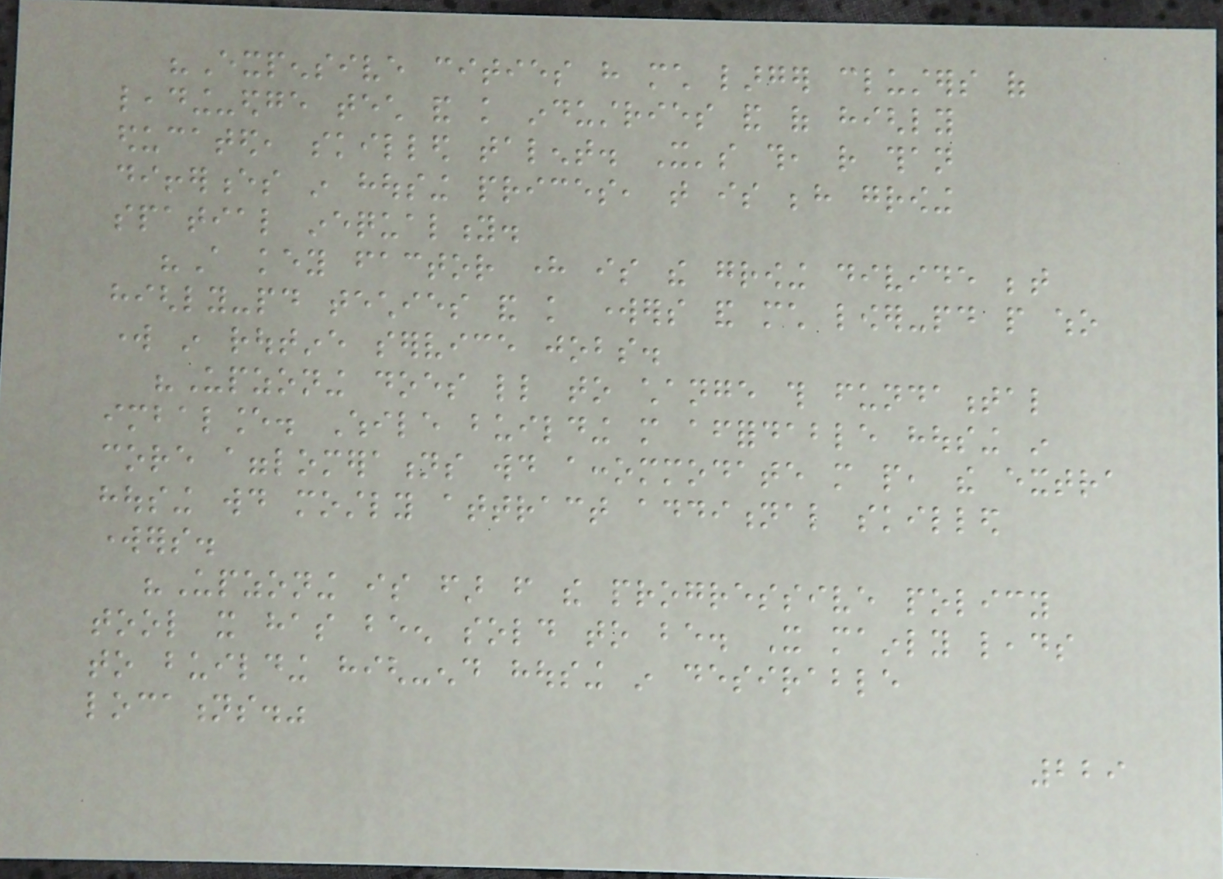"Expensive cities have much larger clusters of
leading-edge tech and knowledge industries and of highly
educated, skilled talent. It's this, rather than
differences in housing prices, that is behind growing
spatial inequality.
"A key factor here is the growing divide between
highly-paid techies and knowledge workers and much lower-paid people who
work in routine service jobs.
"Upzoning does little to change this fundamental
imbalance. While building more affordable housing in
core agglomerations would accommodate more people, the extra
housing would mostly attract additional skilled
workers.
"Upzoning is far from the progressive policy
tool it has been sold to be. It mainly leads
to building high-end housing in desirable
locations."
229
